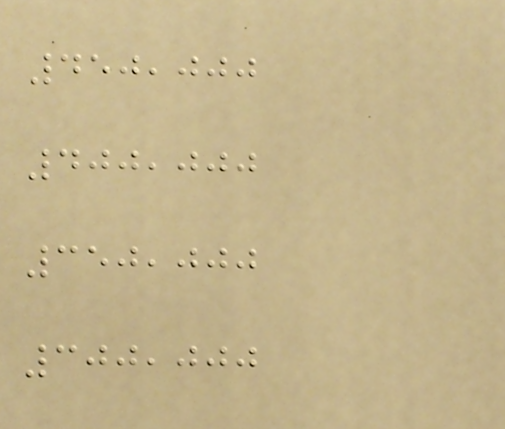450,000
400,000
350,000
300,000
